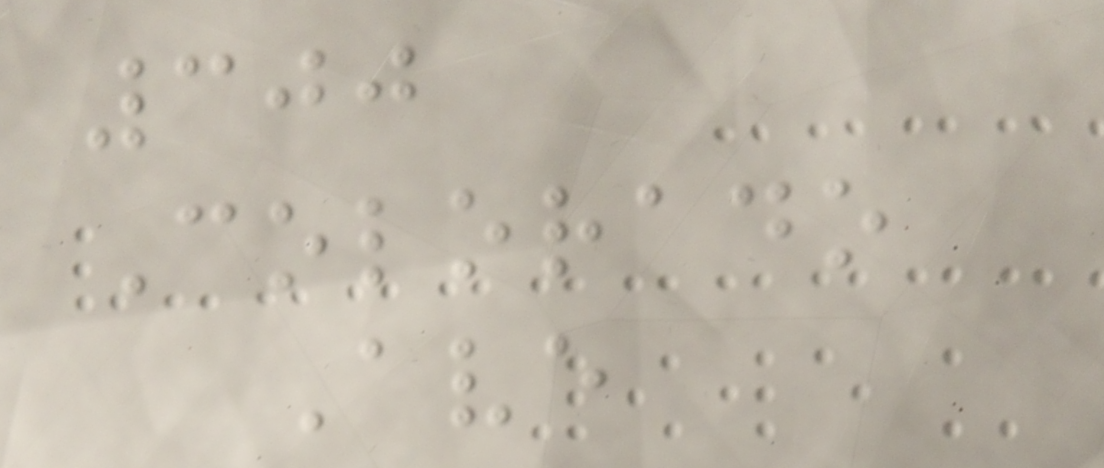300
Colorado
Ave
